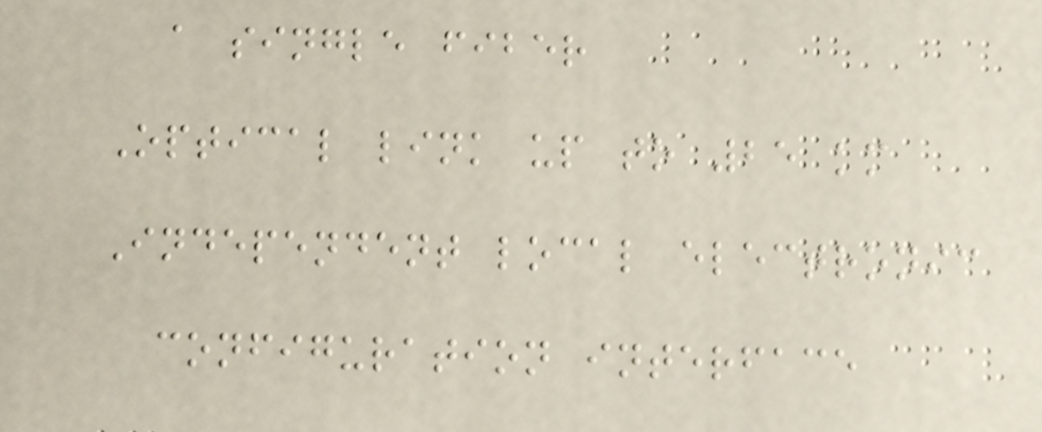a single fiber
Optical link up to 25 km
Independent local electronic
configuration interface
